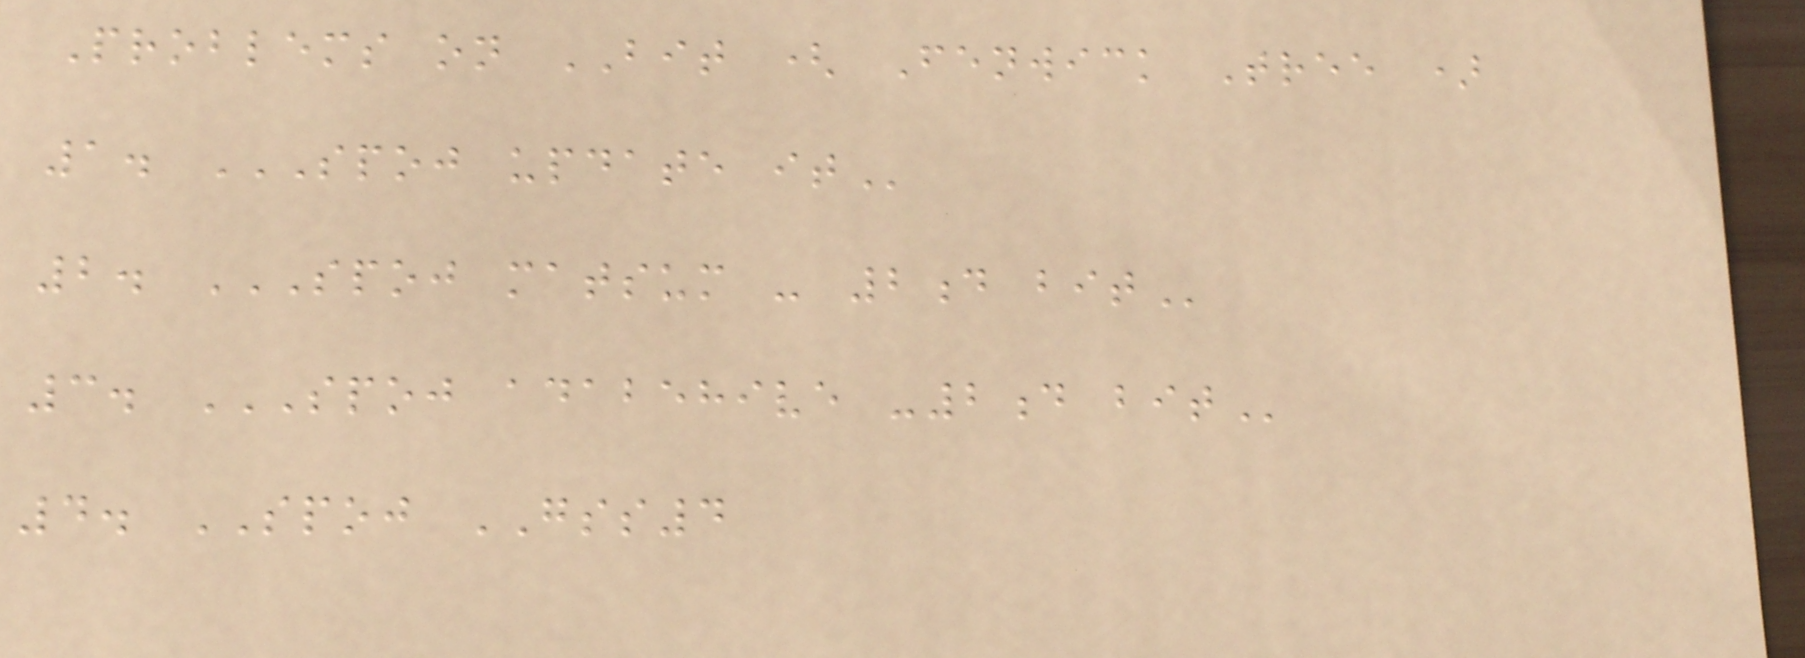Problems on BIT ( Fenwick Tree )
1. SPOJ UPDATE IT
2. SPOJ MATSUM - 2D BIT
3. SPOJ ADABEHIVE -2D BIT
4. SPOJ GSS4
